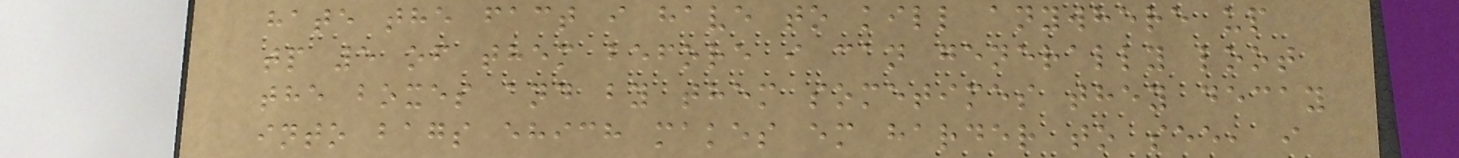hate the fact i have to kill anywhere up
tp 5 of them before i can generally loot
the boxes and by them sometimes they decay
into bags ehich makes em harder to see, i
